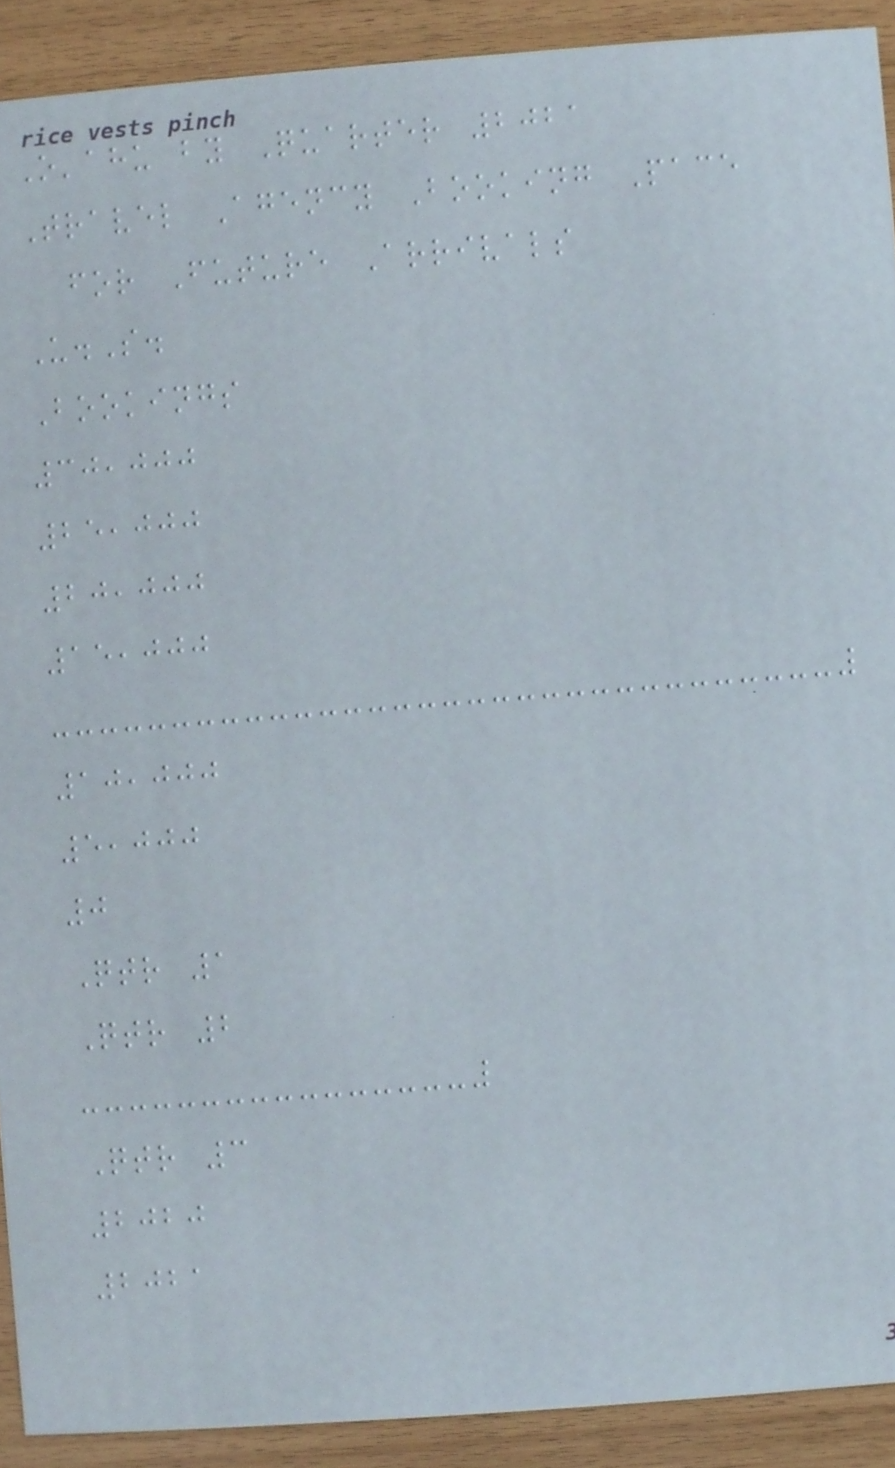O'ahu by Quarter 2021
Travel Agency Booking Pace
for Future Arrivals
U.S.
Bookings
30,000
25,000
20,000
15,000
10,000
5,000
0
Qtr 1
Qtr 2
Qtr 3
2020
2021
